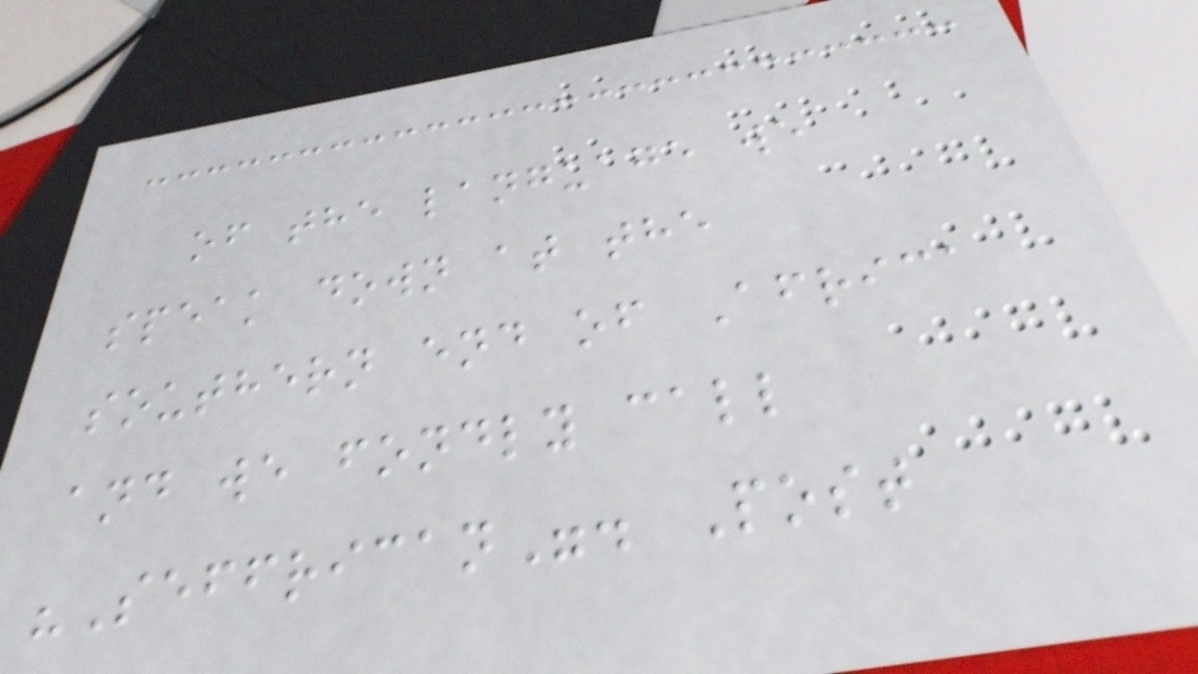of the language we
speak down at the
southern end of Africa
and we fondly call
"Seffrican". Post
